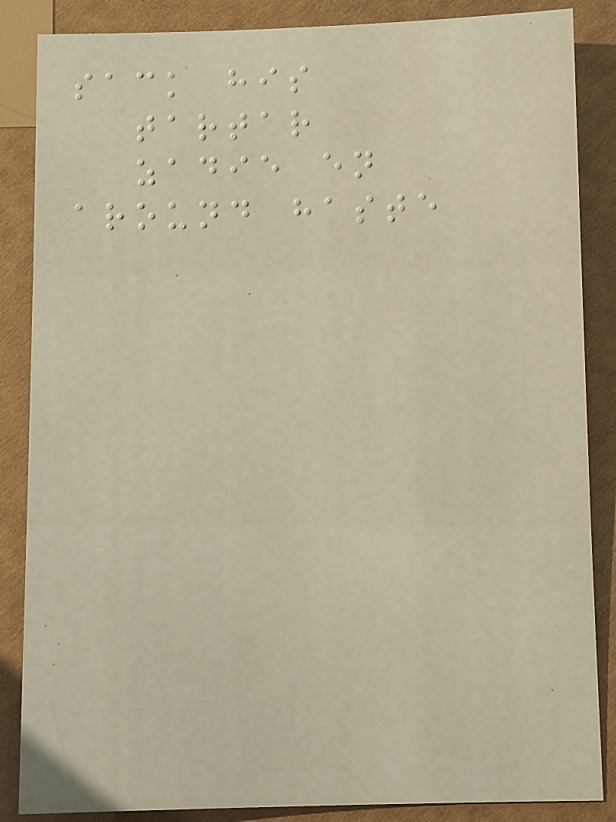sack his
tartar
zadie en
around haste
